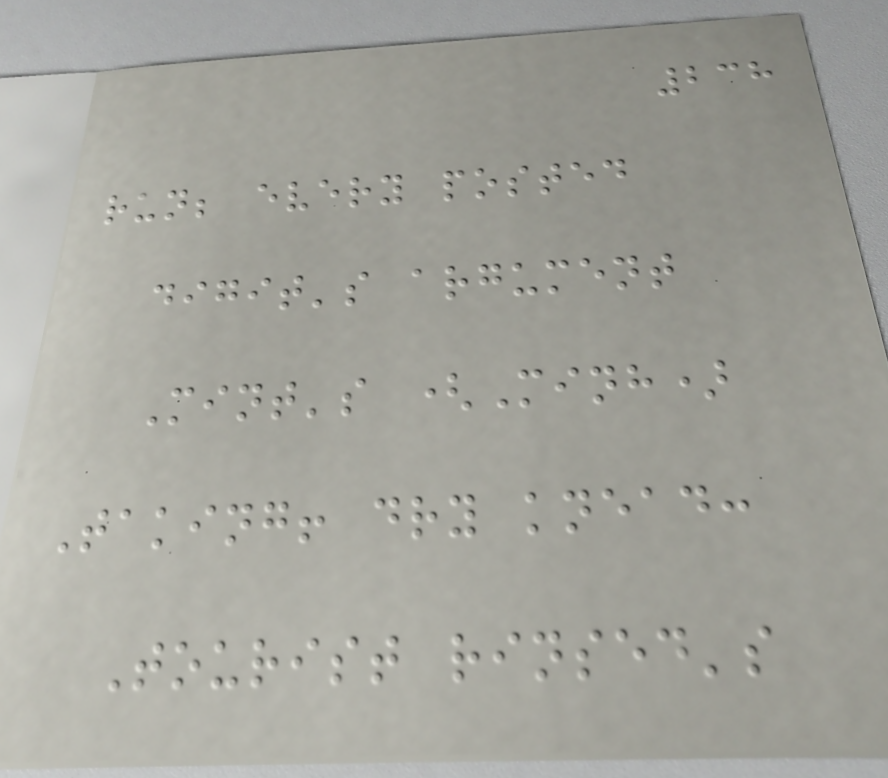238
run; every posted
digit's argument
Mint's (Minh)
Taking! dry knead:
Tourist rinsed's
